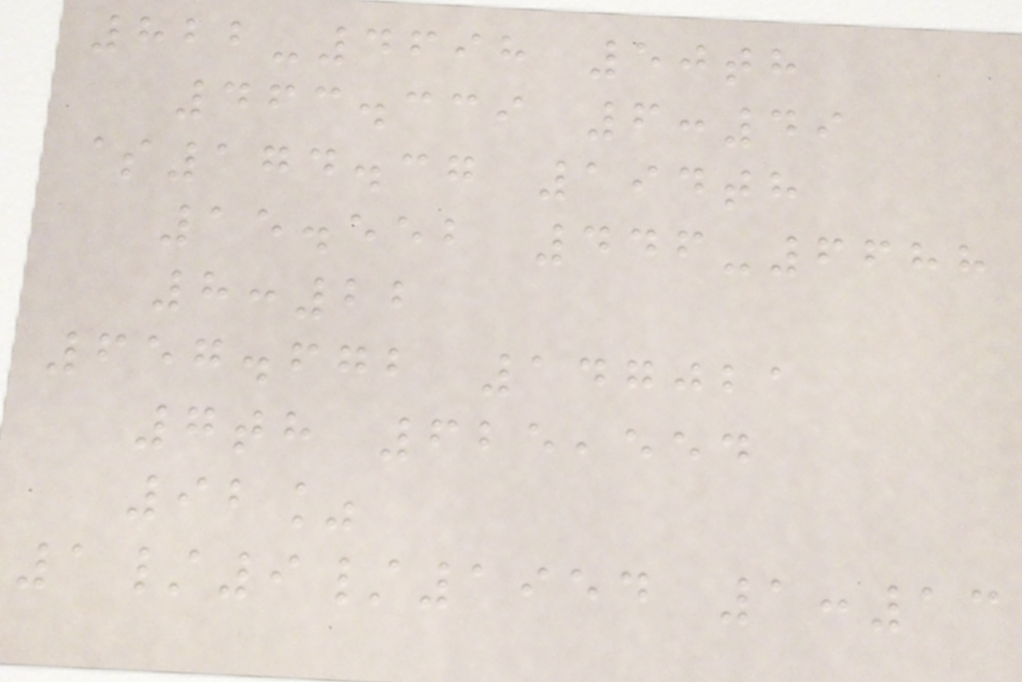822-4698 50th
463.339 6:49
$174.37 194th
15.552 446-6688
8:22
657.672 147021
7th 625,554
92%
1/9/1954 1:13
